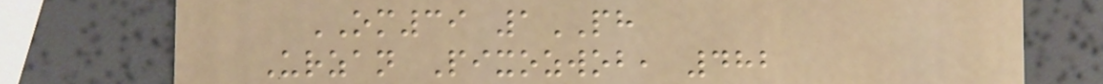OM39 1PH
Urzan Pixozwob, 482
